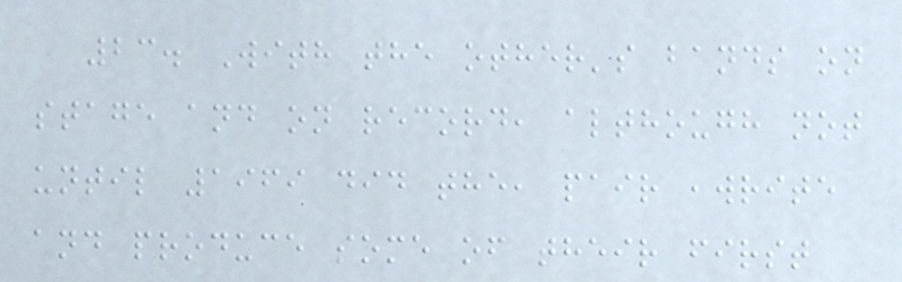23. With the other's bands on
stage and on record, although not
until 1969 did the, pair ,write
and produce some of their first
